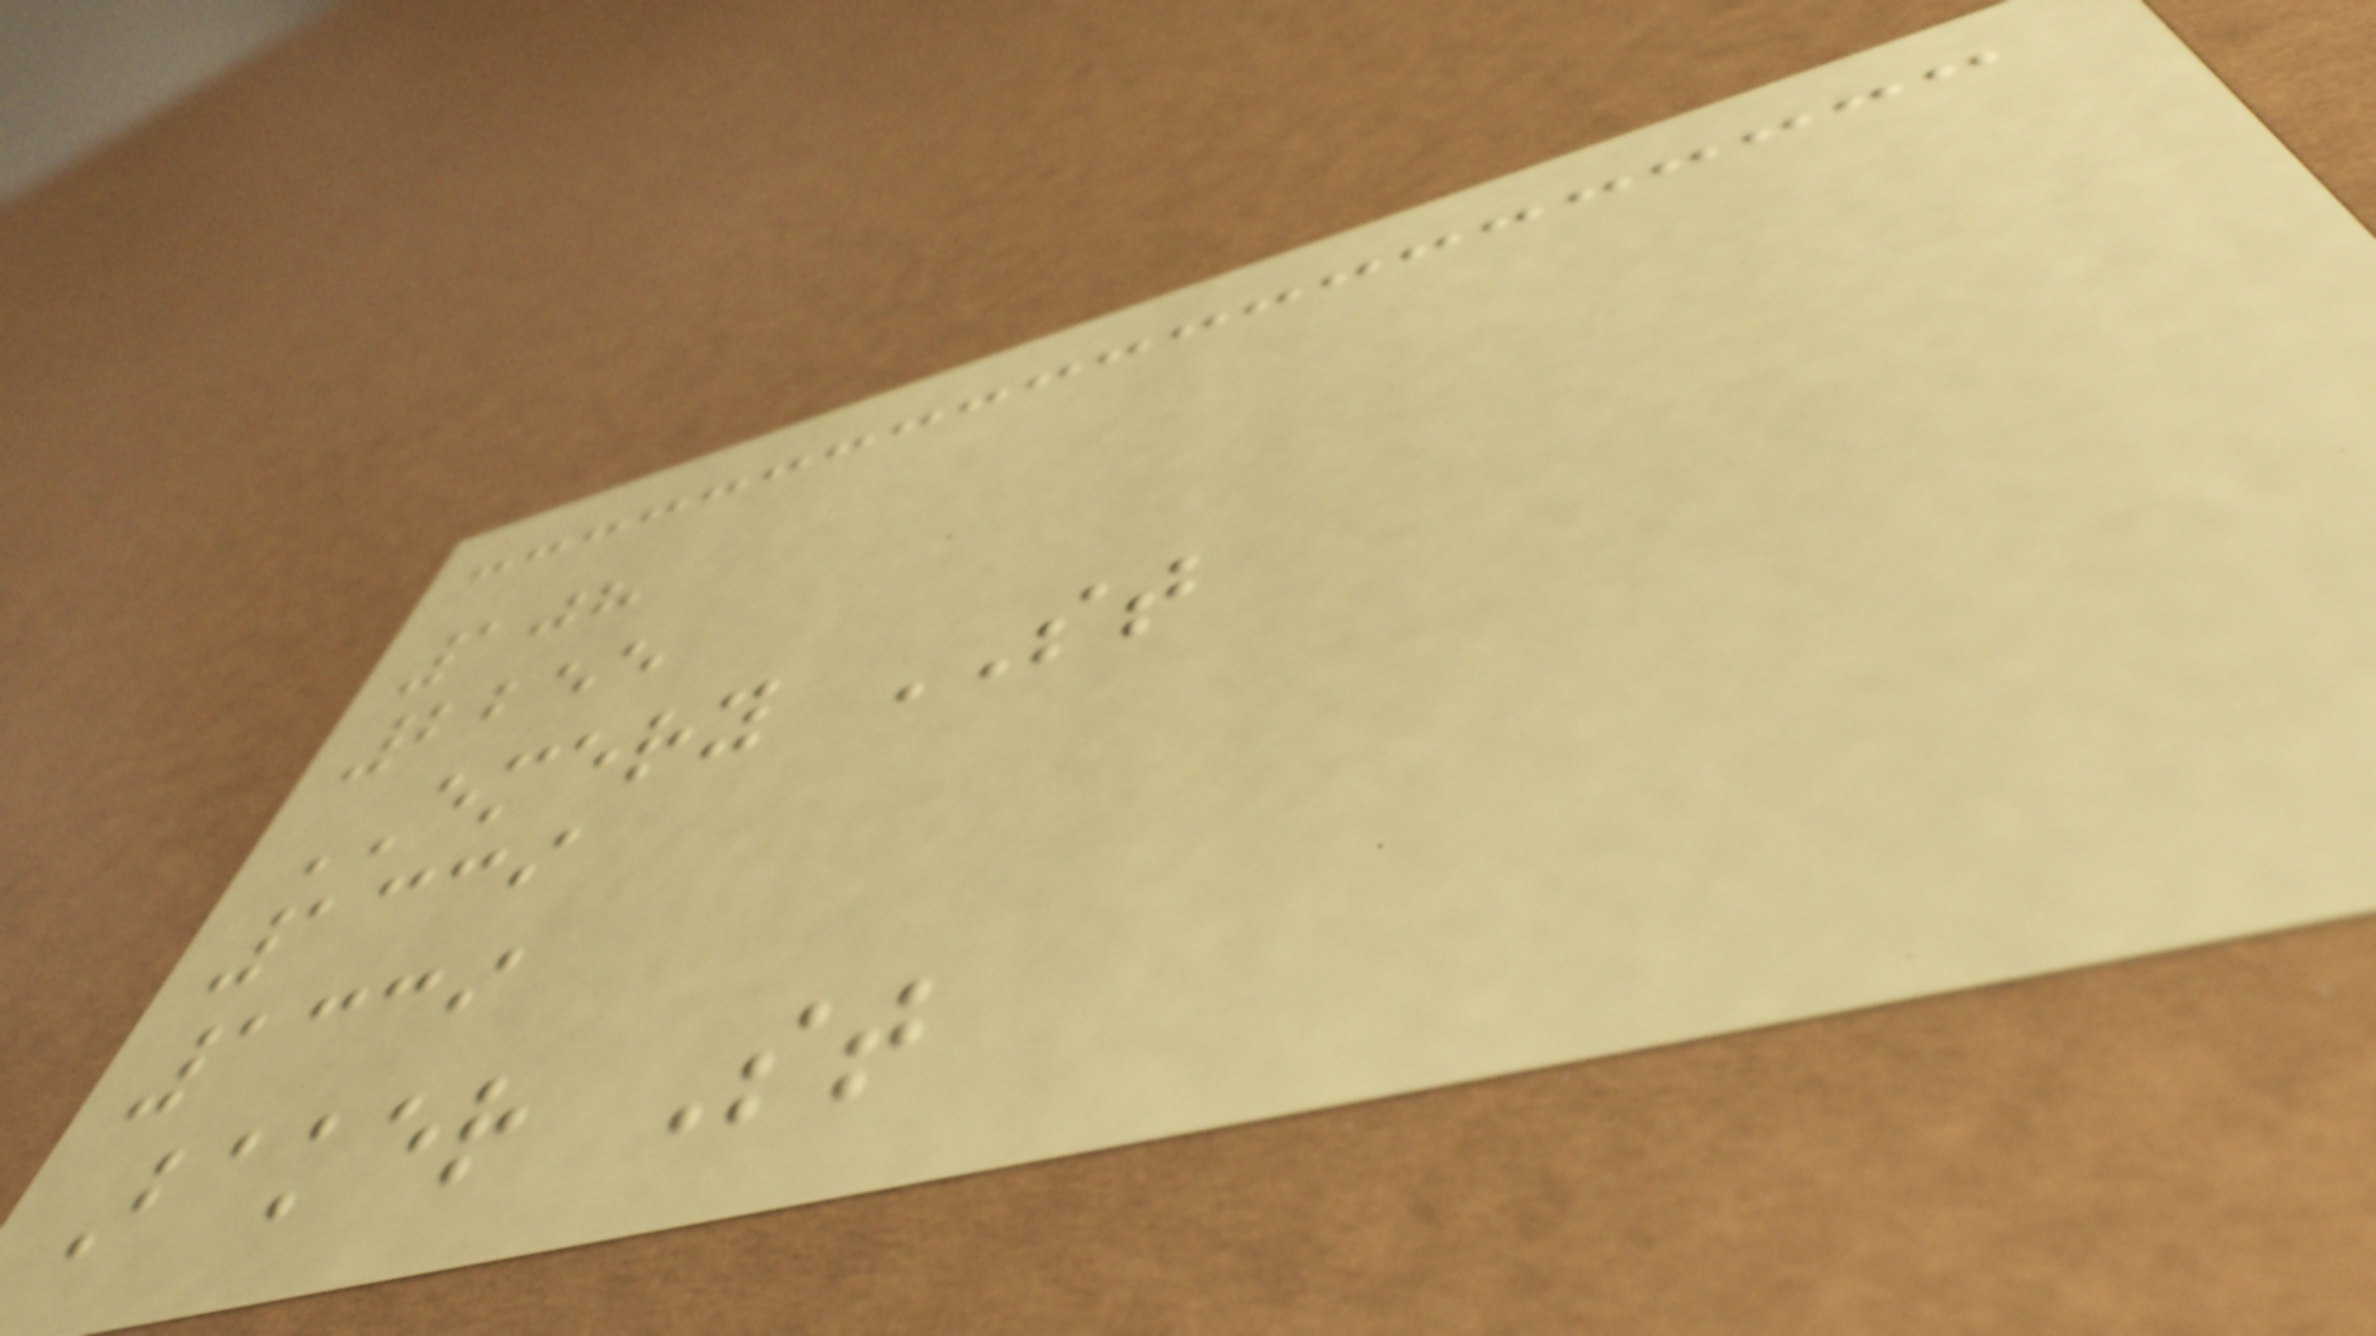108
2255
EMERY ST
1339
1339
Baker St
